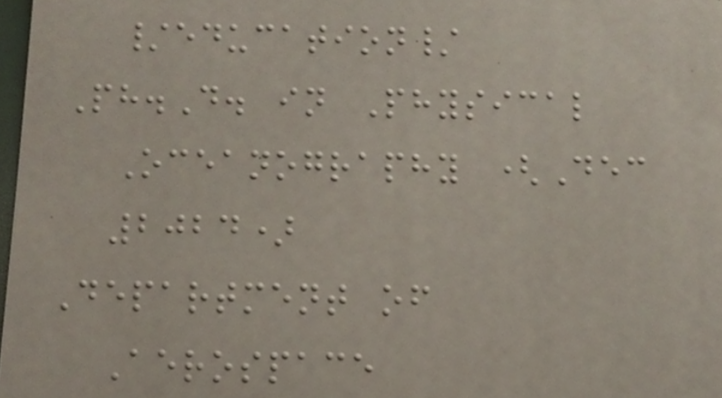/education/
Ph.D. in Physical
Oceanography (Dec
2024)
Department of
Aerospace
